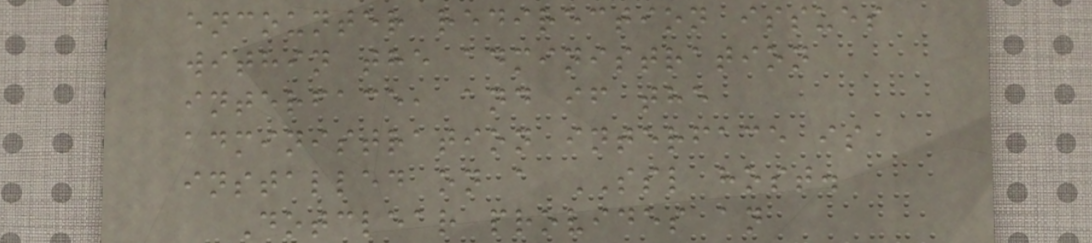encounter redirection issues
within the administration
interface, and if the
administration interface is
installed on a SSL host.
Dotclear provides an
